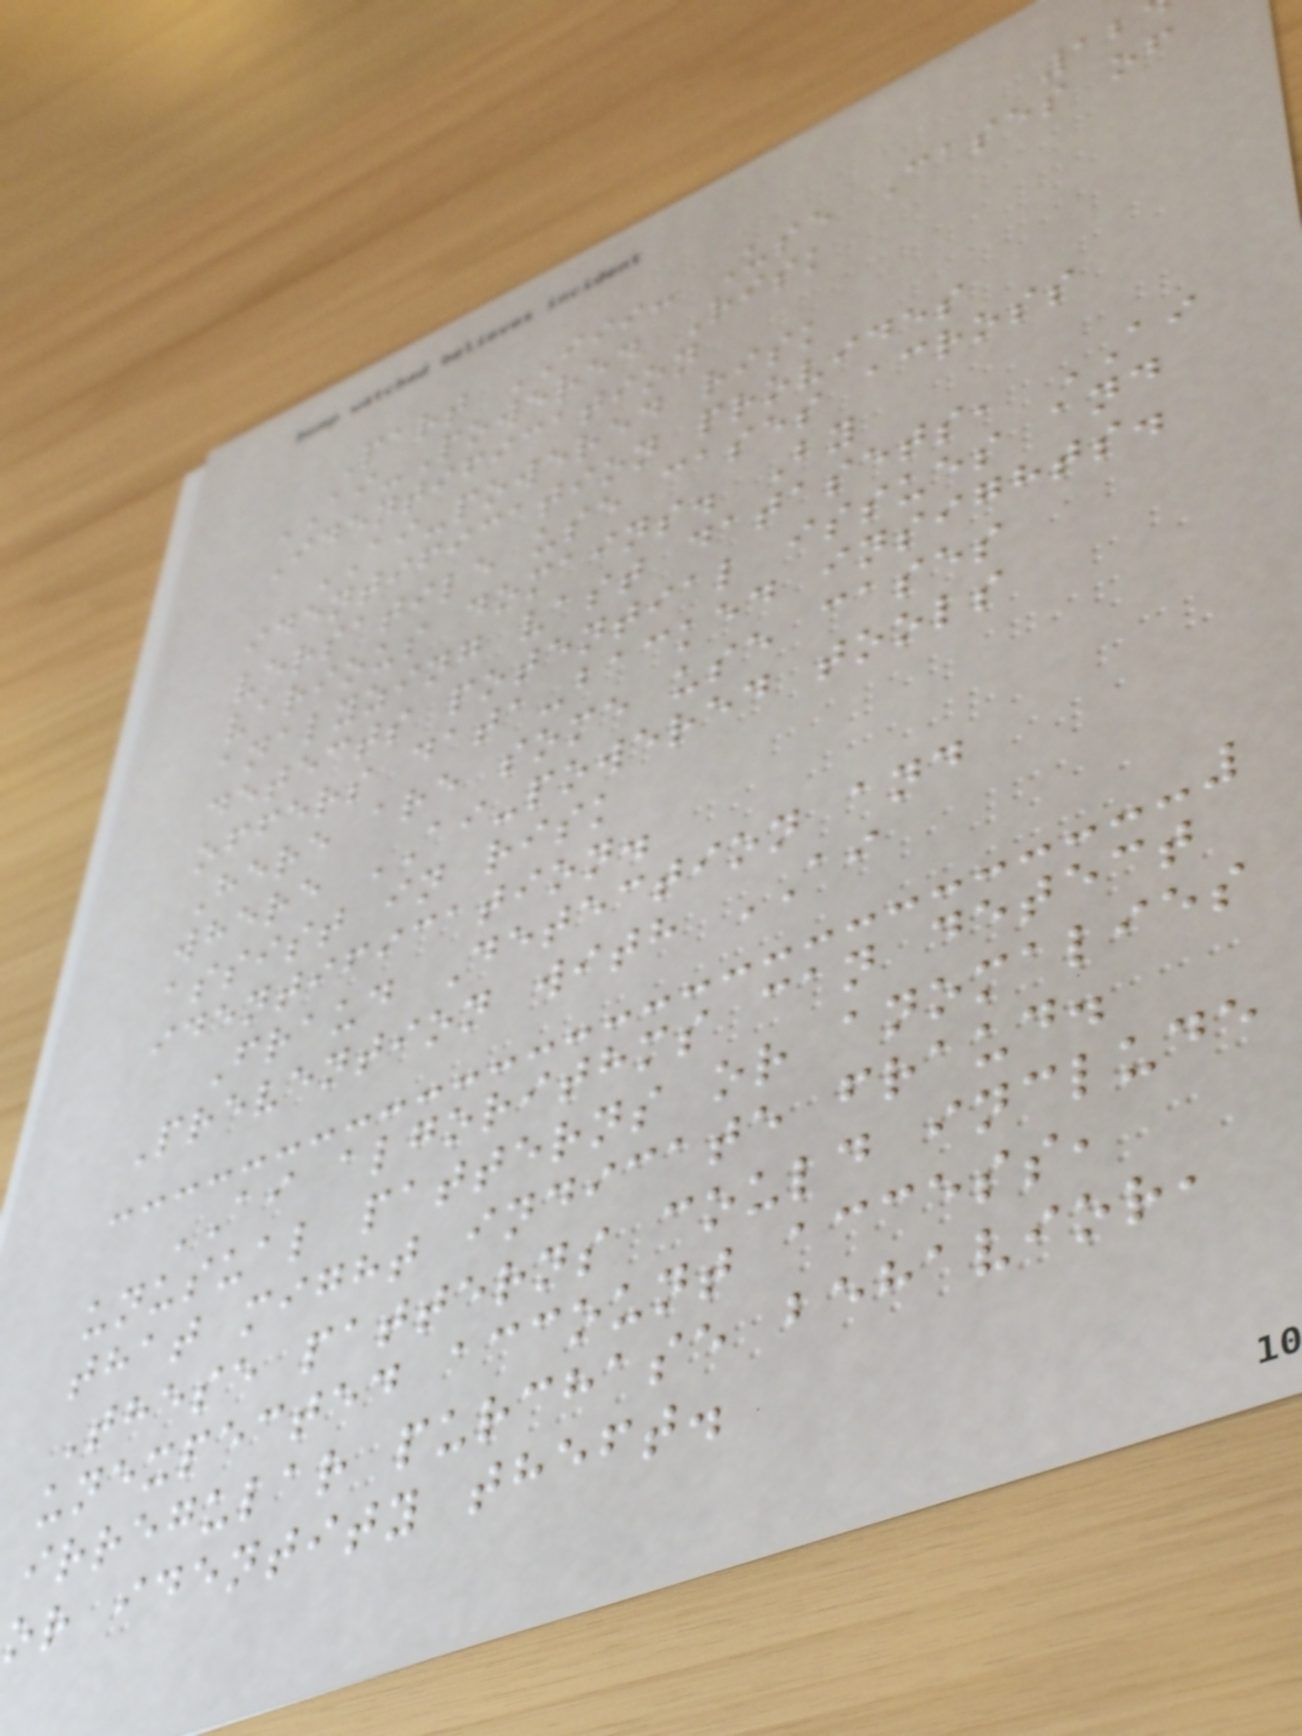Part III: Use Cases of
AI-Powered Risk
Identification
AI-powered risk
identification provides
versatile use cases across
various domains. By
analyzing vast datasets, AI
detects potential issues and
offers data-backed insights.
Here are some use cases
where AI-powered tools
assist in risk
identification.
Fraud Detection and
Prevention with AI
AI algorithms can detect
unusual patterns or anomalies
that might indicate fraud.
These patterns could include
unexpected account access,
irregular purchase behavior,
or identity theft.
